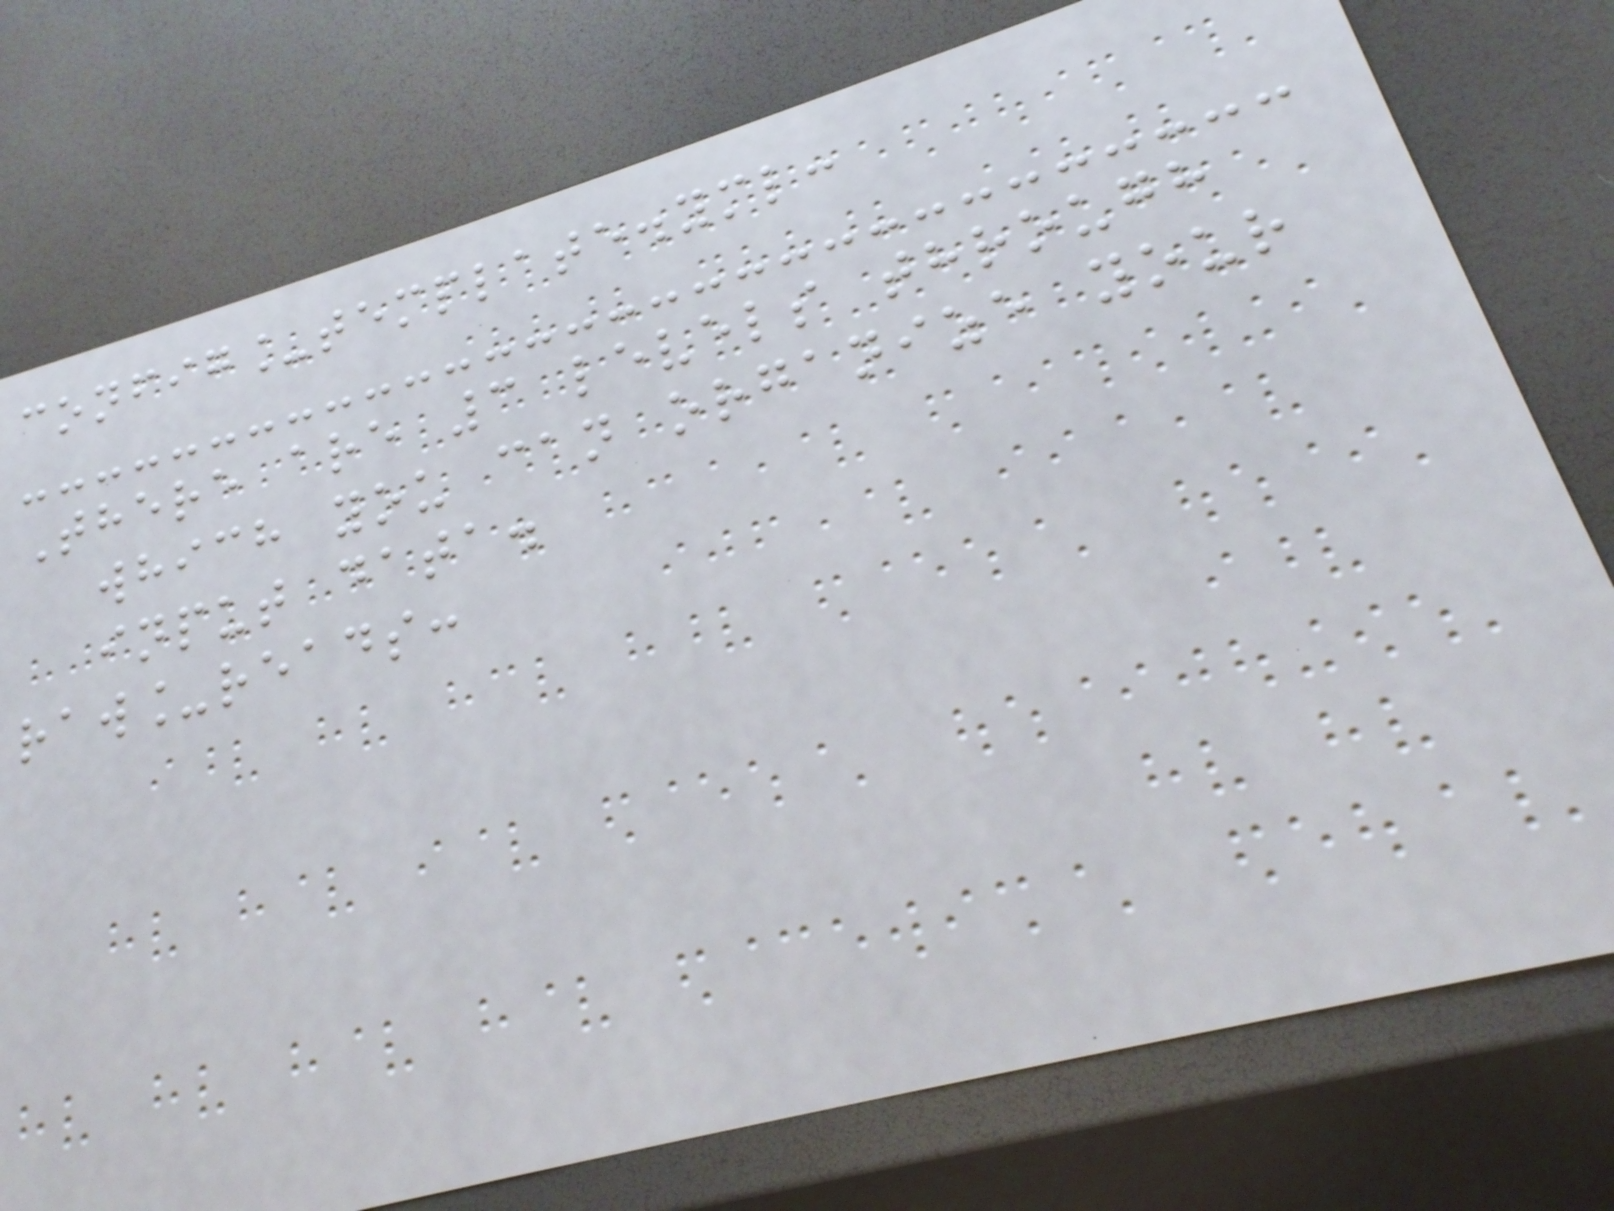config_template.yml:
There are 3 levels through
which you can organize your
input data.
raw_reads:
